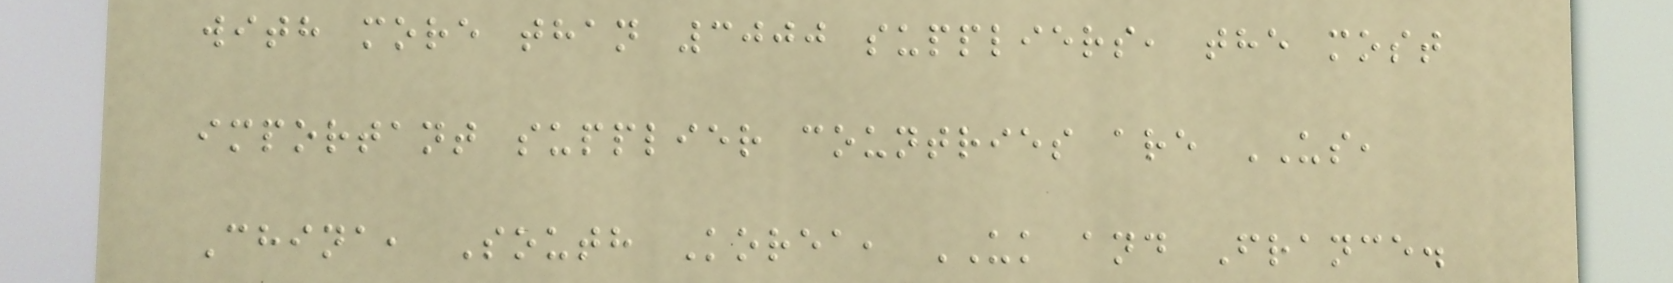with more than 3000 suppliers, the most
important supplier countries are US,
China, South Korea, UK and France.
